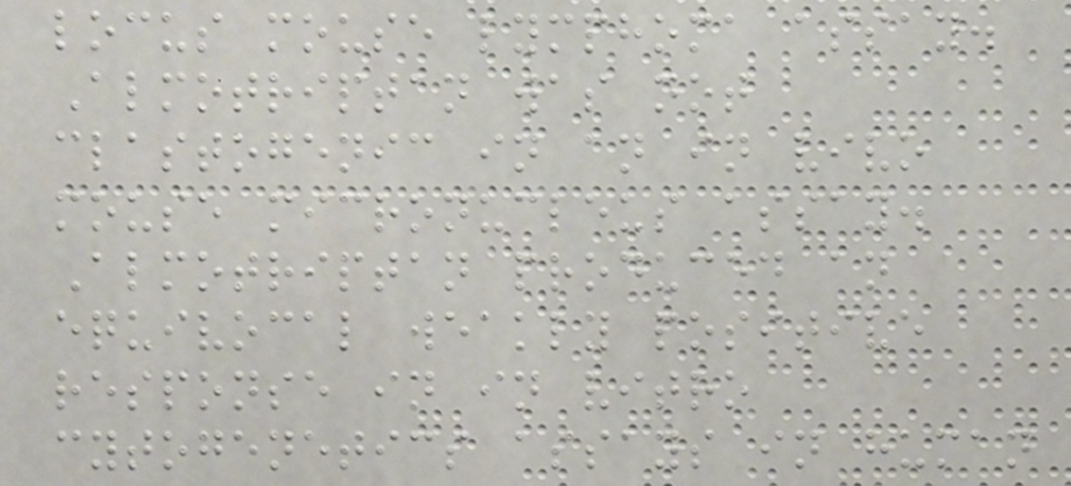locus mouse lymphoma assay.
Almotriptan was not
clastogenic in an in vivo
mouse micronucleus assay.
Almotriptan produced an
equivocal weakly positive
response in in vitro
cytogenetics assays in human
